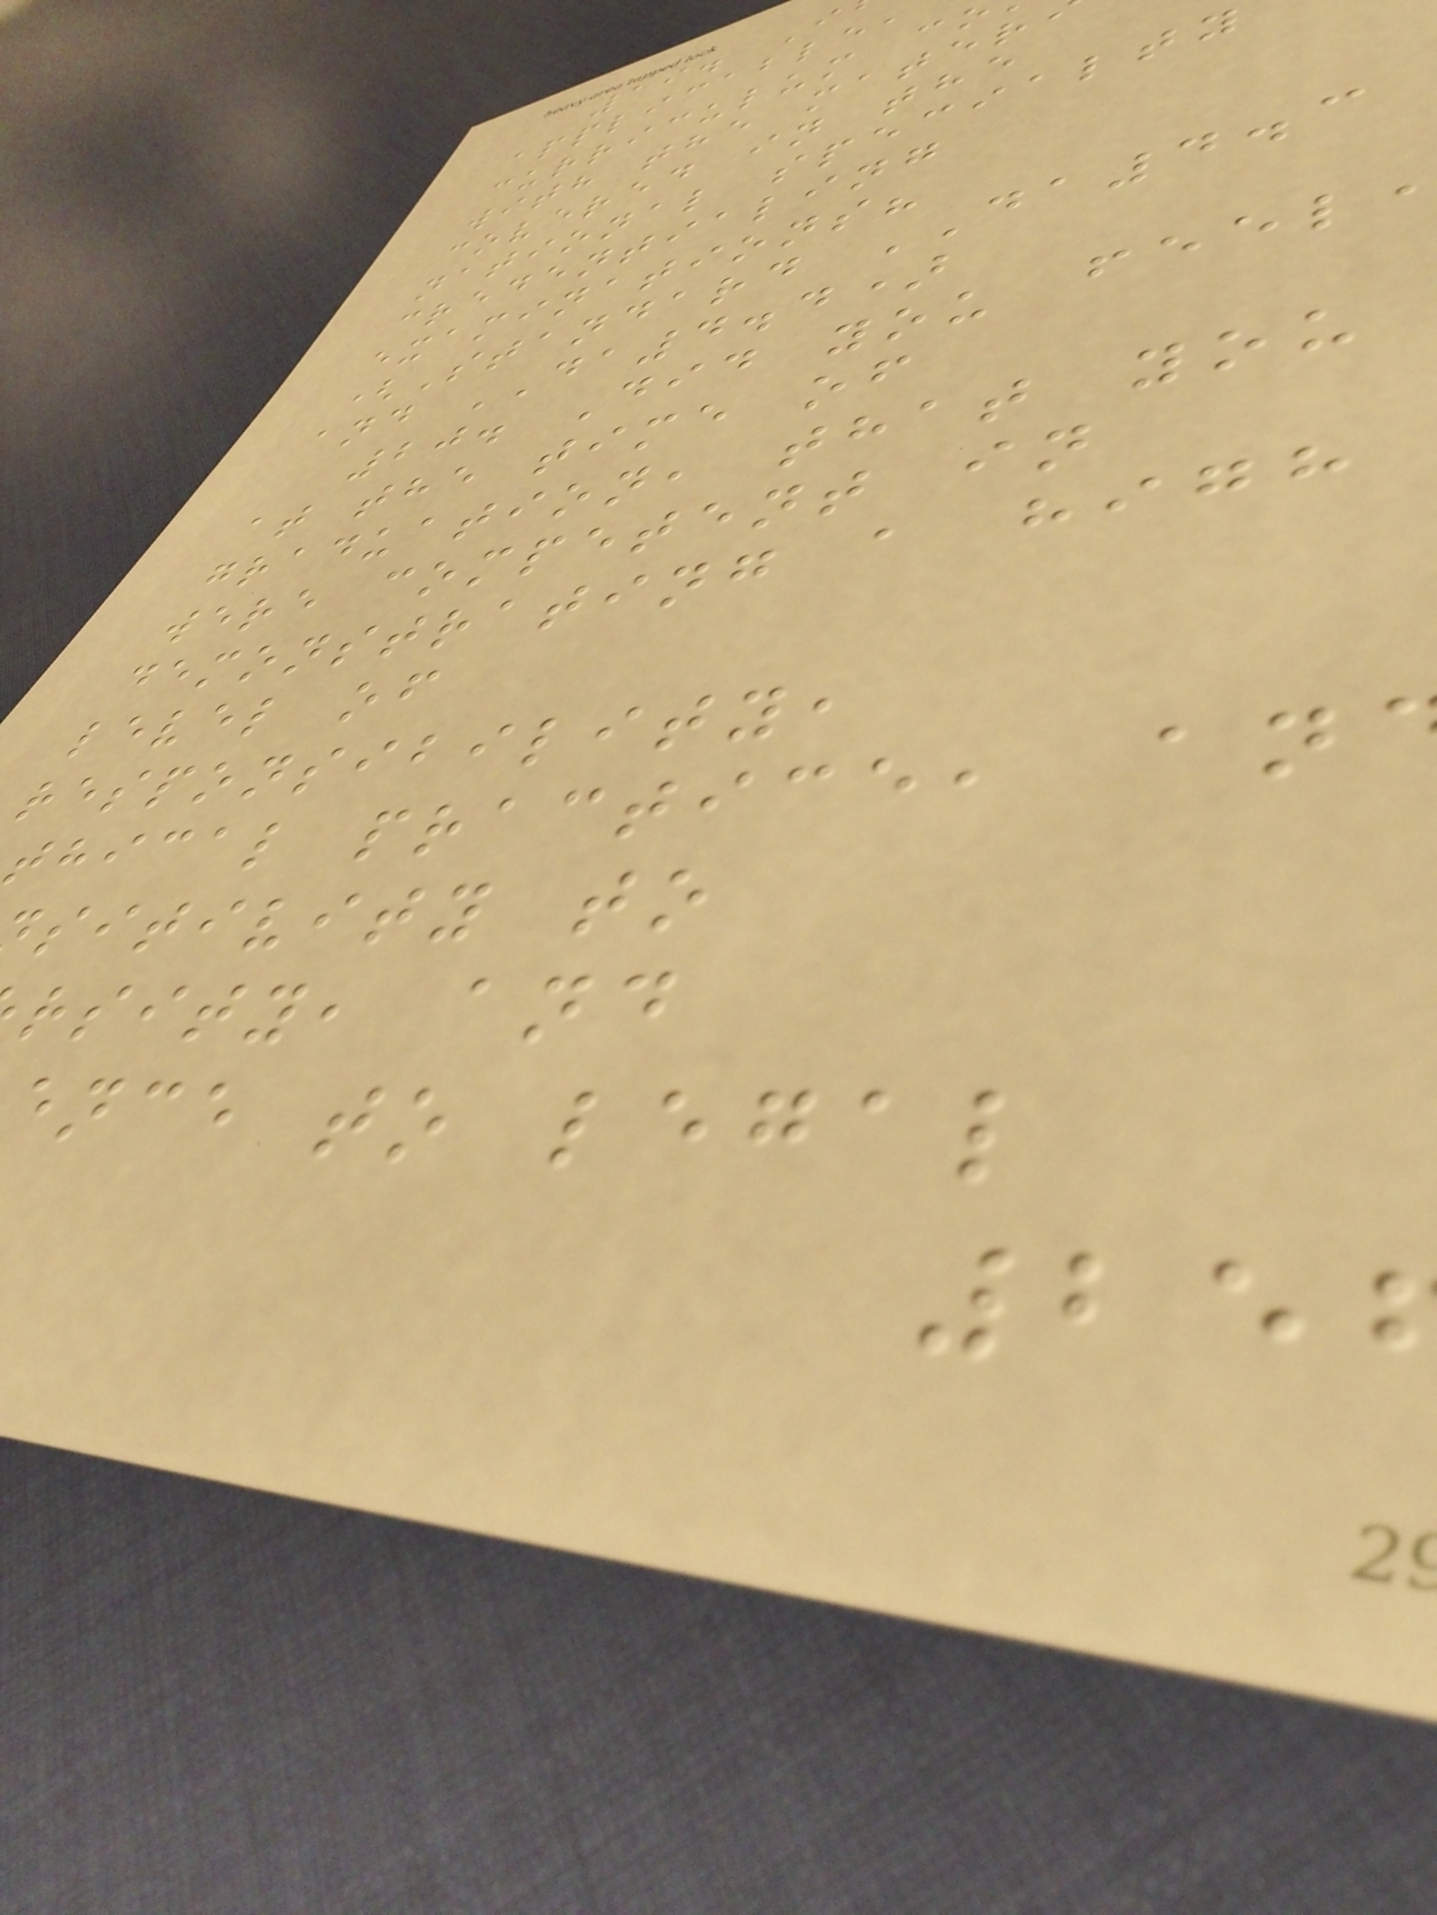19. I
applicable,
curriculum c
with the mater
covered in the
national specialty
credentialing
examinations?
(Standard DA4.3
and DA4.4)
20. Did you feel
at the time of
graduation, that you
were competent in
demonstrating a high
level of
responsibility,
thical practice, an
sitivity to
rsity, and
ence to legal
